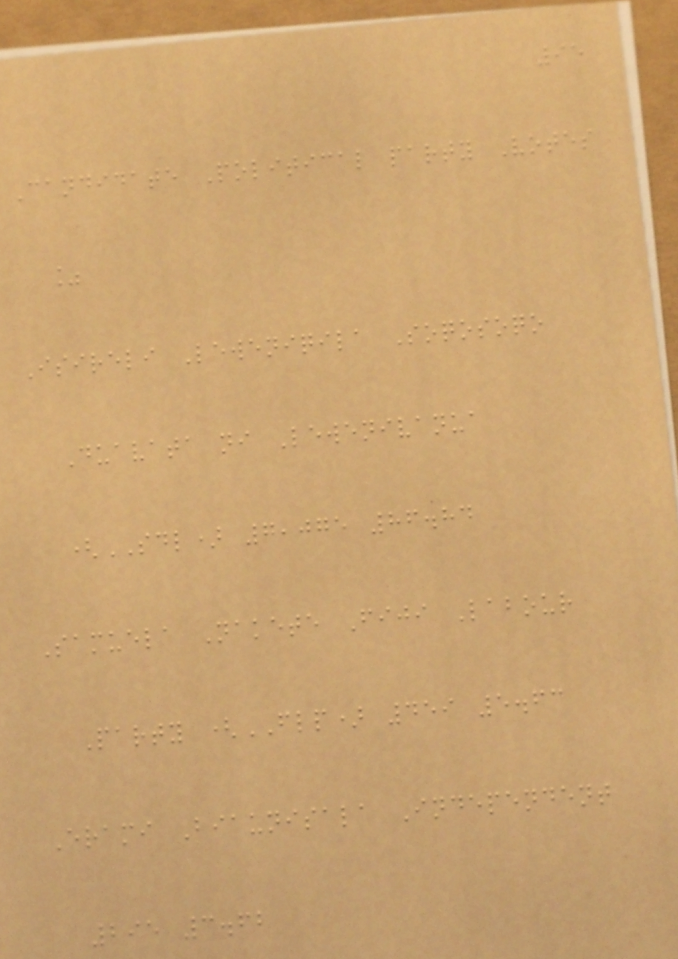95
Candidate Political party Votes
%
Isireli Leweniqila Soqosoqo
Duavata ni Lewenivanua
(SDL) 7,075 86.84
Samuela Nakete Fiji Labour
Party (FLP) 459 5.63
Erami Biaunisala Independent
295 3.62
